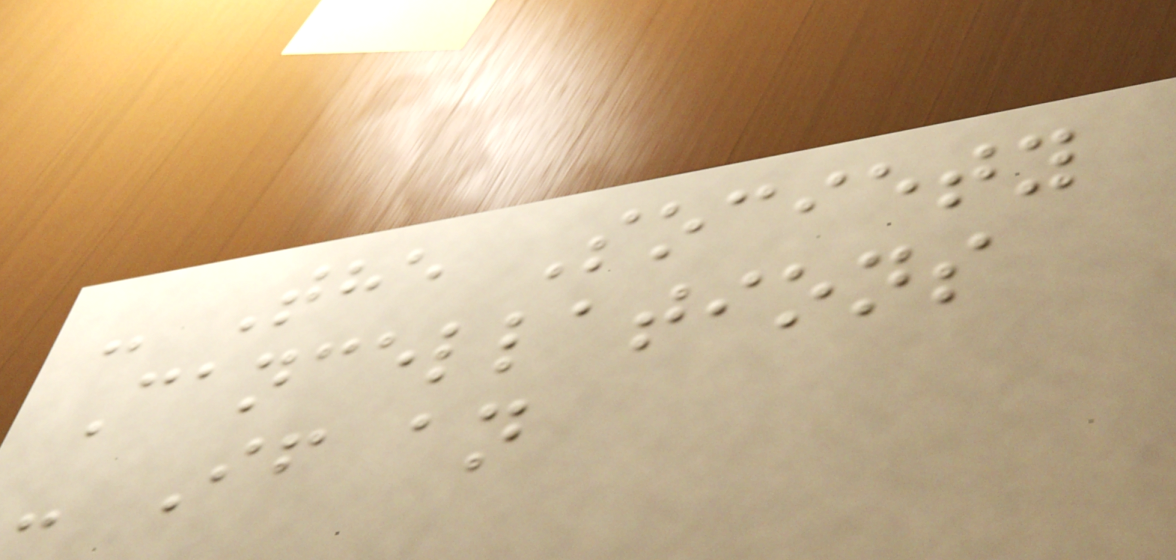- The Society
Cancellations
- If an
